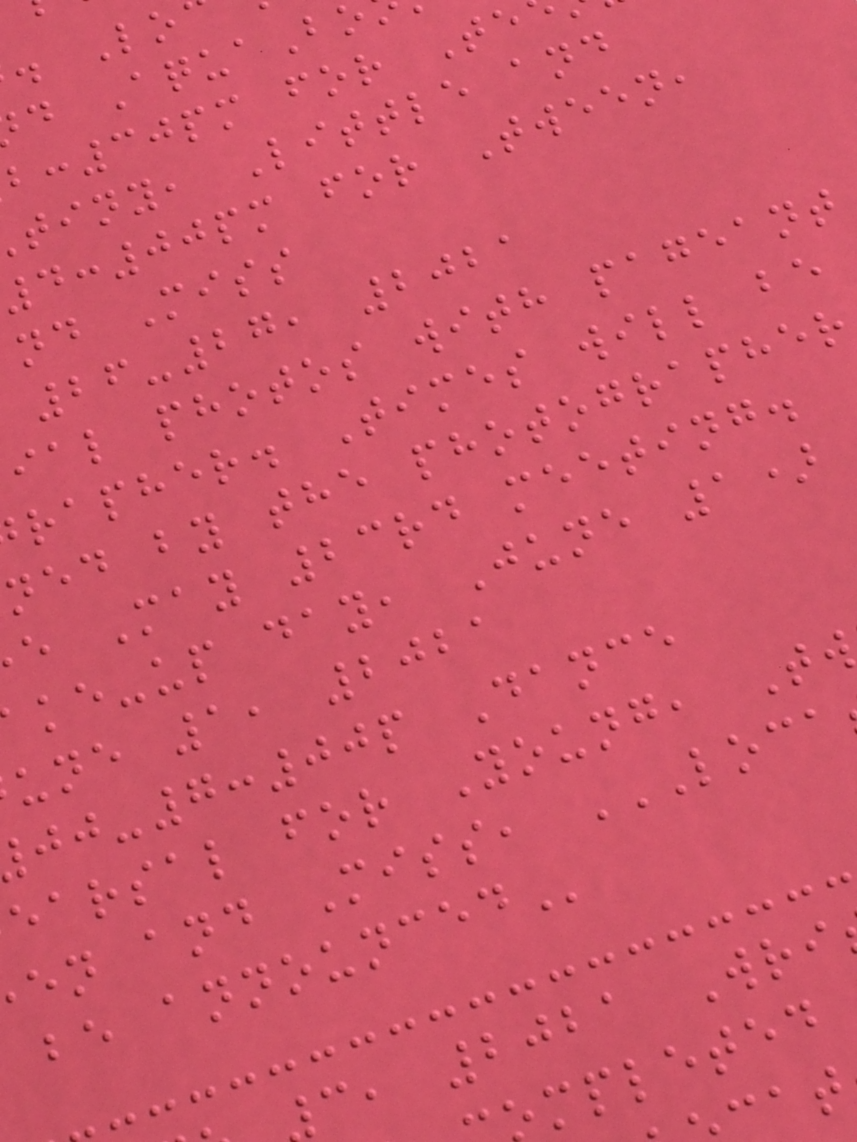d AquaB
:30pm for Te
tiny, Little and
:00pm for Tween,
nd Miss
26-27, 2021
ial photos with pageant
rapher. Times will be
ned by the photographer
e May 23rd meeting.
ke-up day, June 1)
une 1, 2021
-7:00p Dance
earsal for Young, Tw
en and Miss,
c, 2021 Wri
mpleted
